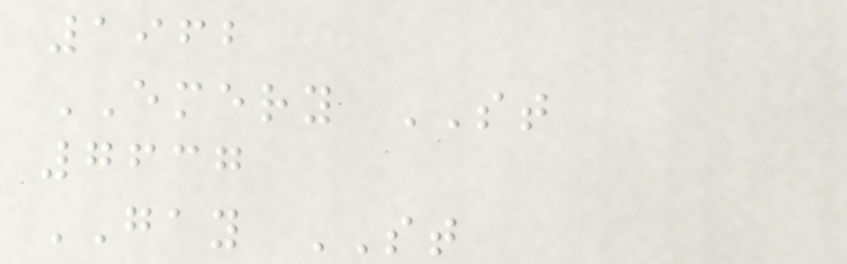1962
EMERY ST
7637
GAY ST
